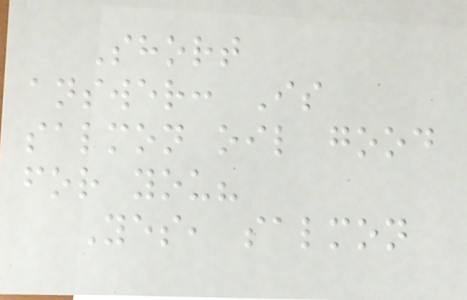Short
answer: Is
salmon oil good
for you?
Yes, salmon
